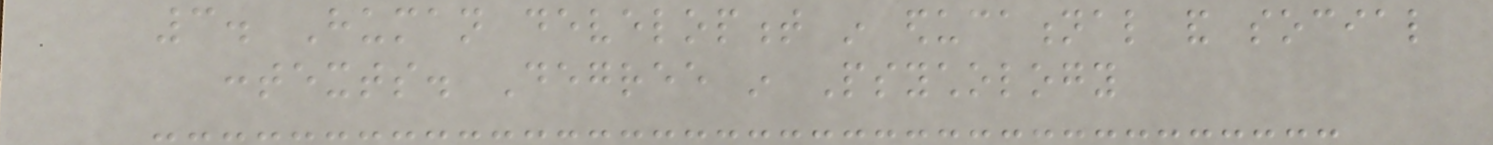3. Human development in educational and social
contexts. Degree in Psychology
